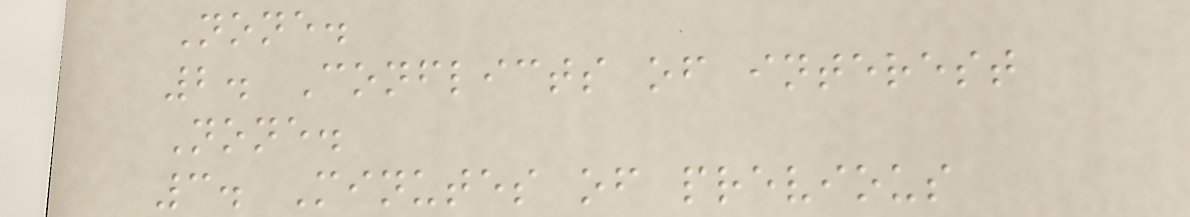None.
2. Conflicts of interest
None.
3. Minutes of previous
